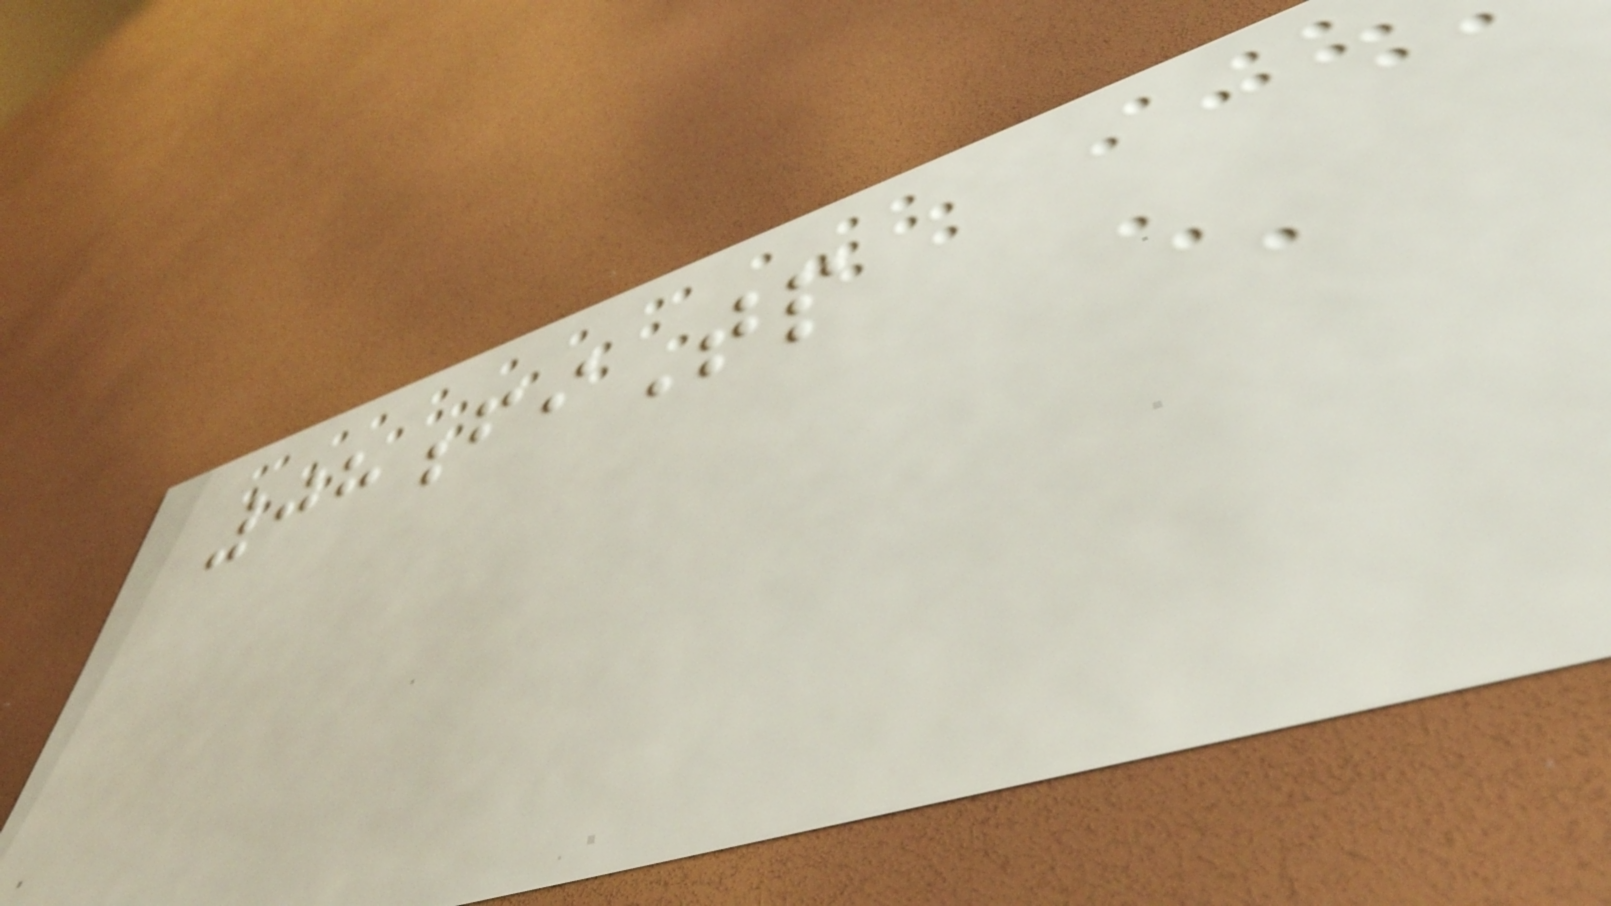08fiTp
